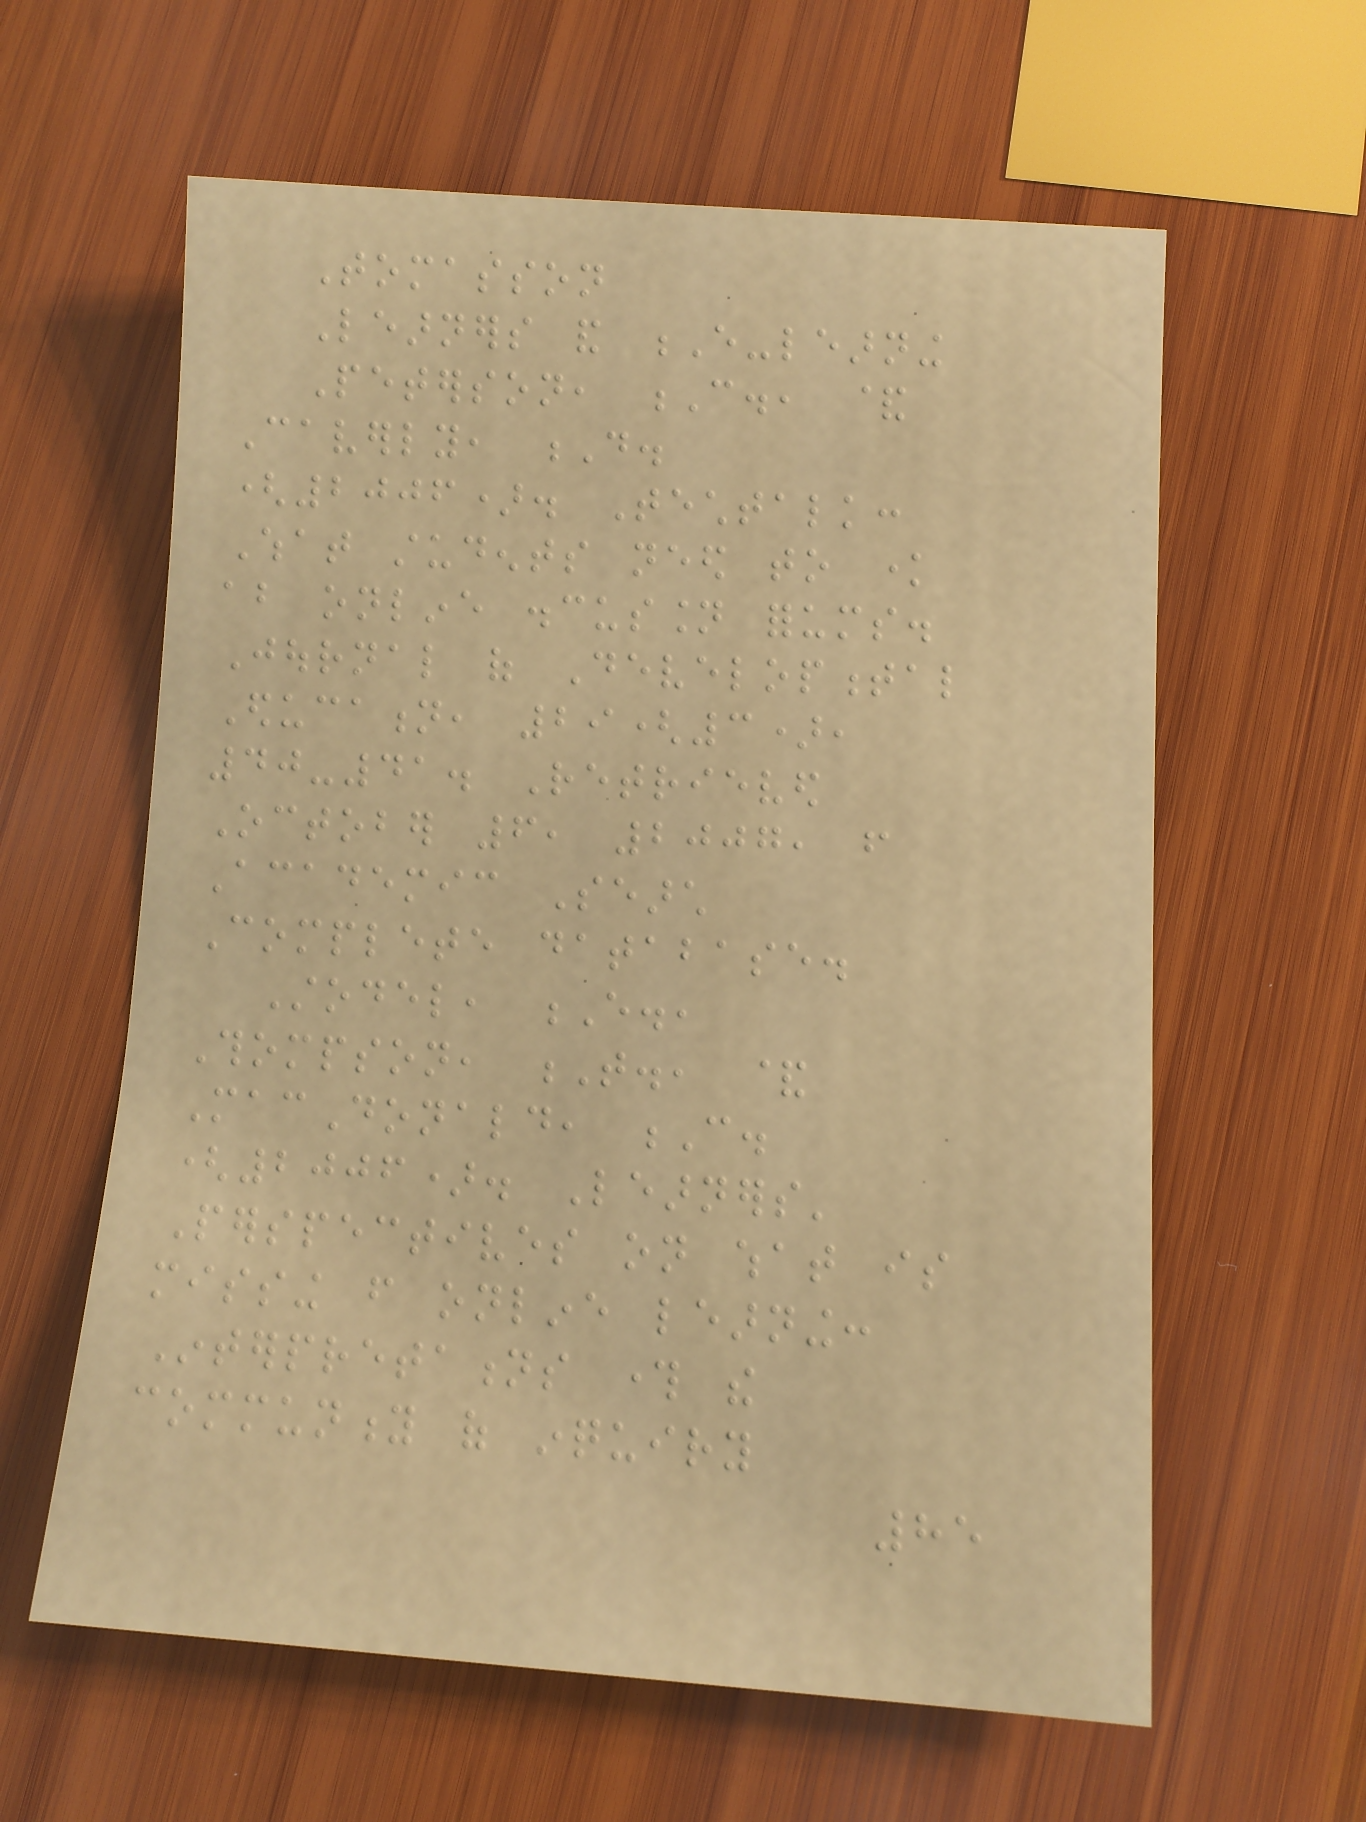Tomasson
Learners and E-learning
Peterson, C., &
Caverly, D.
(2006). Techtalk:
What students need to know
about online discussion forums.
Journal of Developmental
Education, 29(3),
40-41. Retrieved
October 6, 2007, from
Academic Search
Complete database.
Stodel, E.,
Thompson, T., &
MacDonald, C.
(2006). Learners'
Perspectives on what is
missing from online learning:
Interpretations through the
community of inquiry
85
